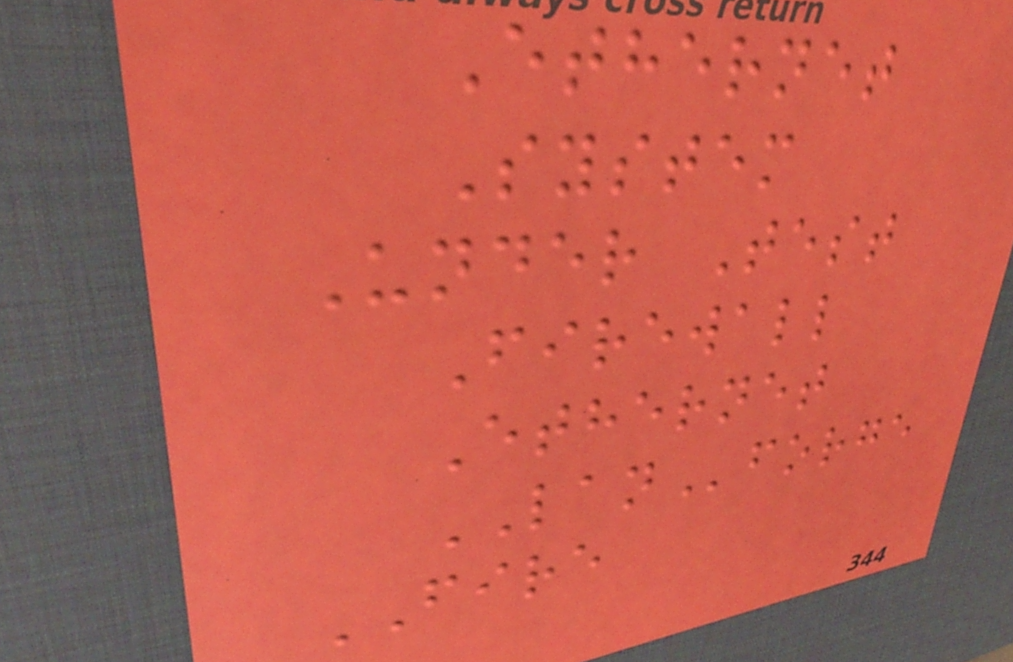Ethernet
System
Under Test
Firewall
Ethernet
LANforge
FIRE
